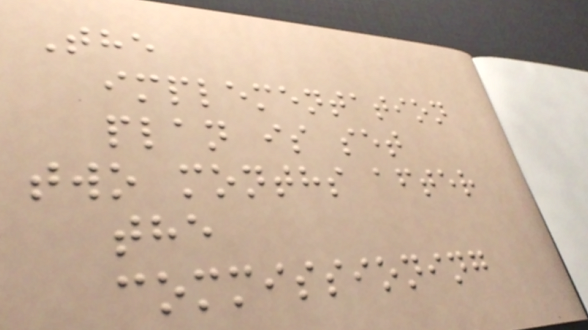The
implementation
plan is set
two months after
the
commissioning
